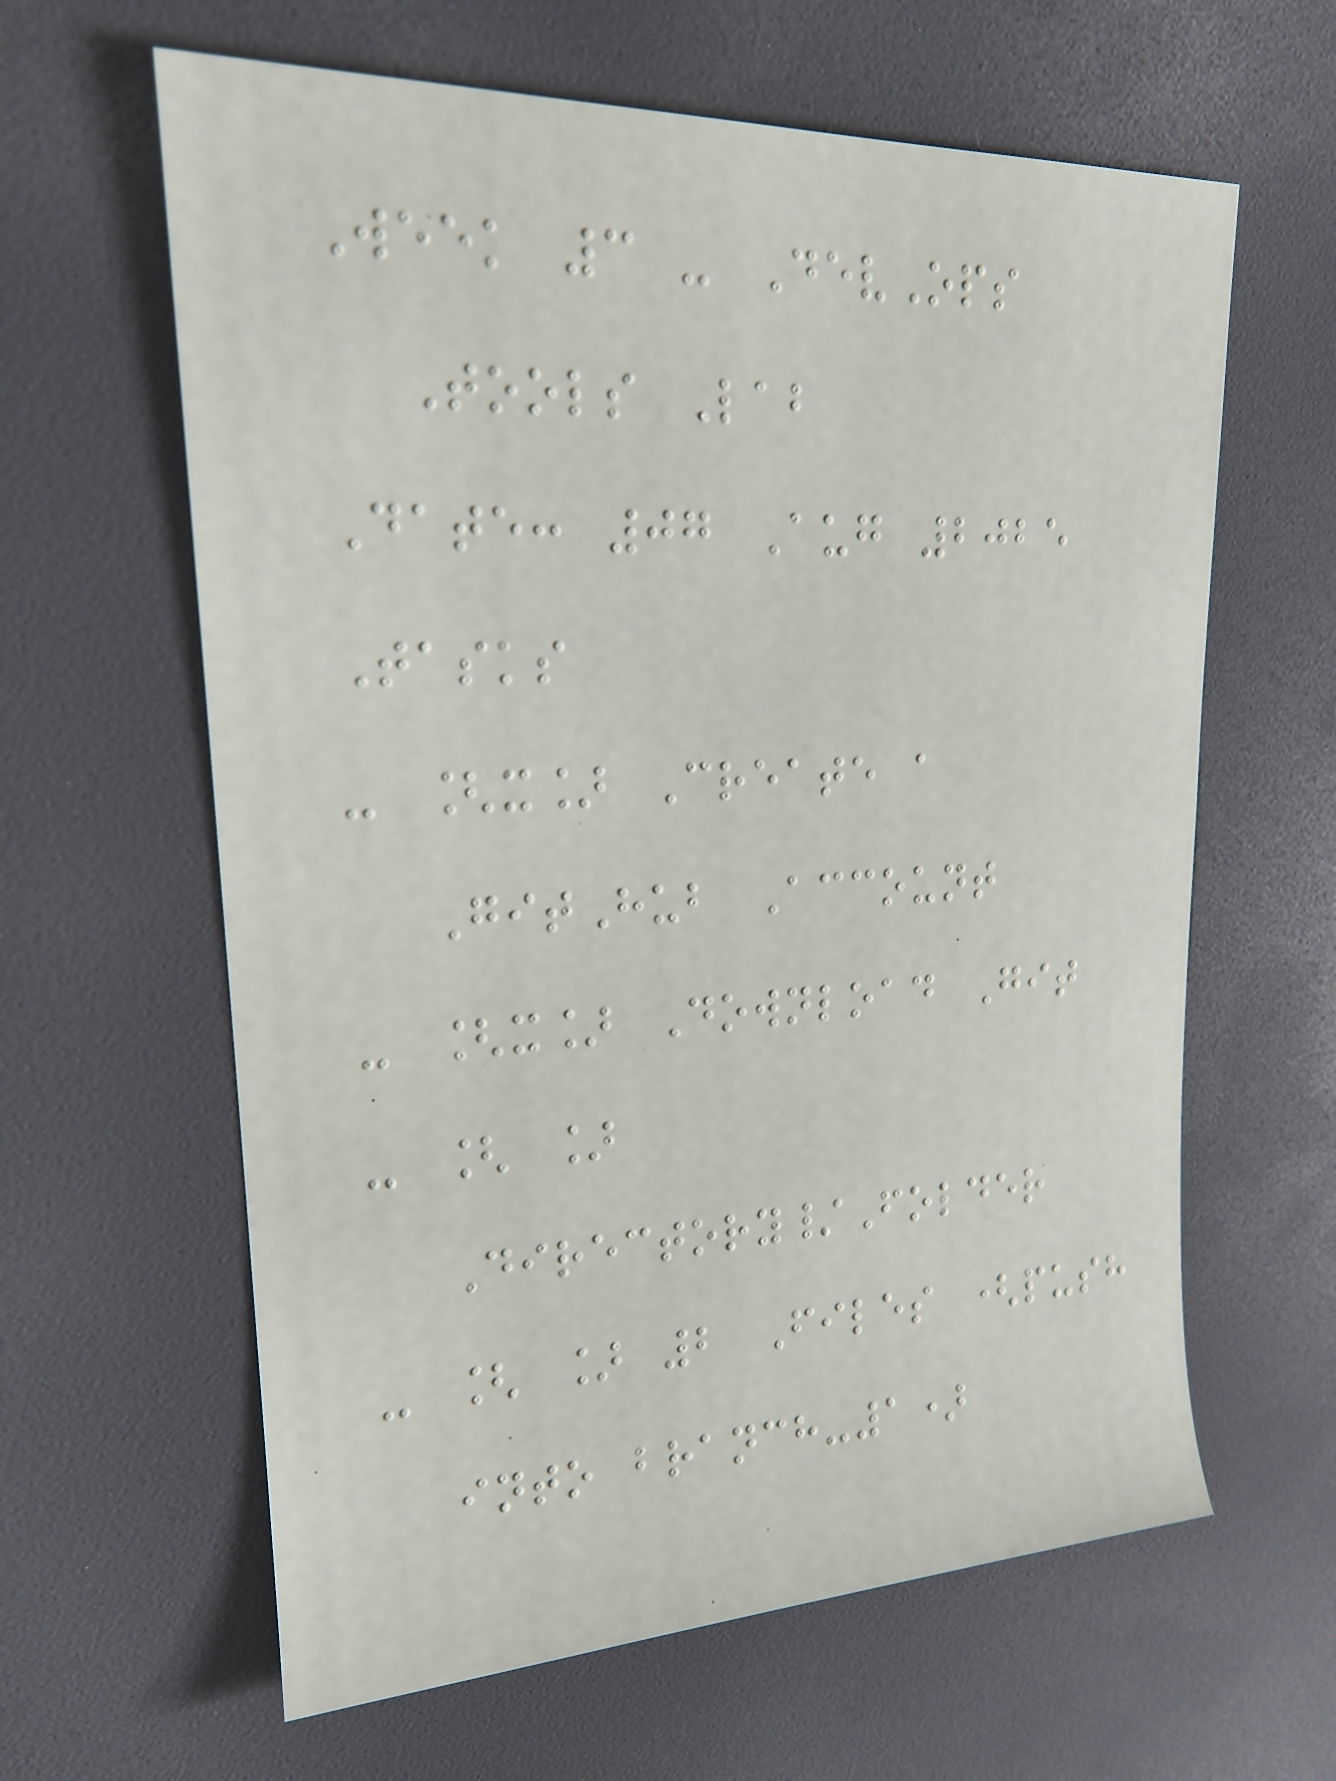Week 3 - DevOps
Tools Lab
Date: 07 Aug 2025
Tasks
- [x] Create a
GitHub Account
- [x] Download Git
- [ ]
Directory/Folder
- [ ] 2 Files (push
into branch-1)
